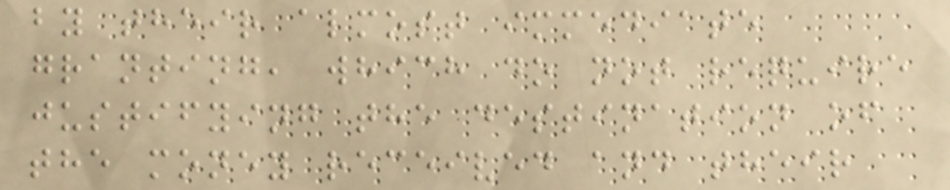by their almost immediate
granting, which do not require
justifying the destination of
the money received and their
